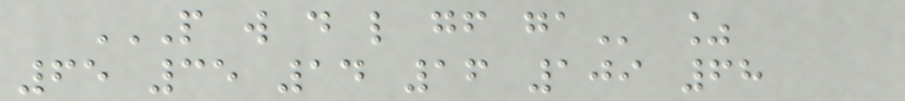P W D L GF GA %
65 35 14 16 109 68
